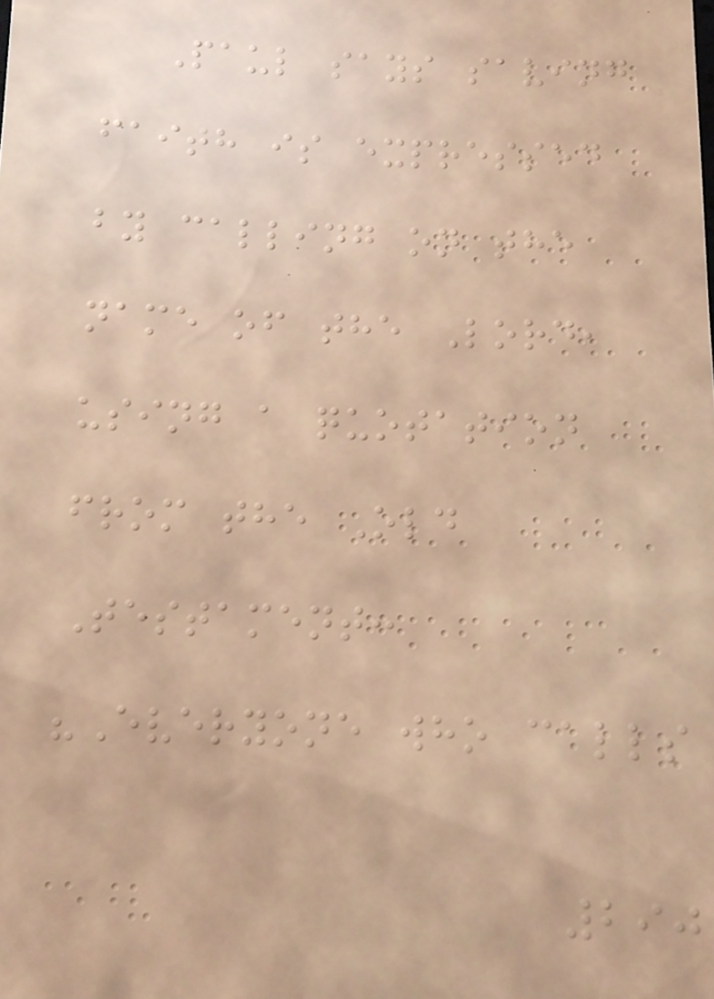Paul says saving
faith is expressed
by calling on the
name of the Lord,
using a quotation
from the Old
Testament:
"Everyone who calls
290
